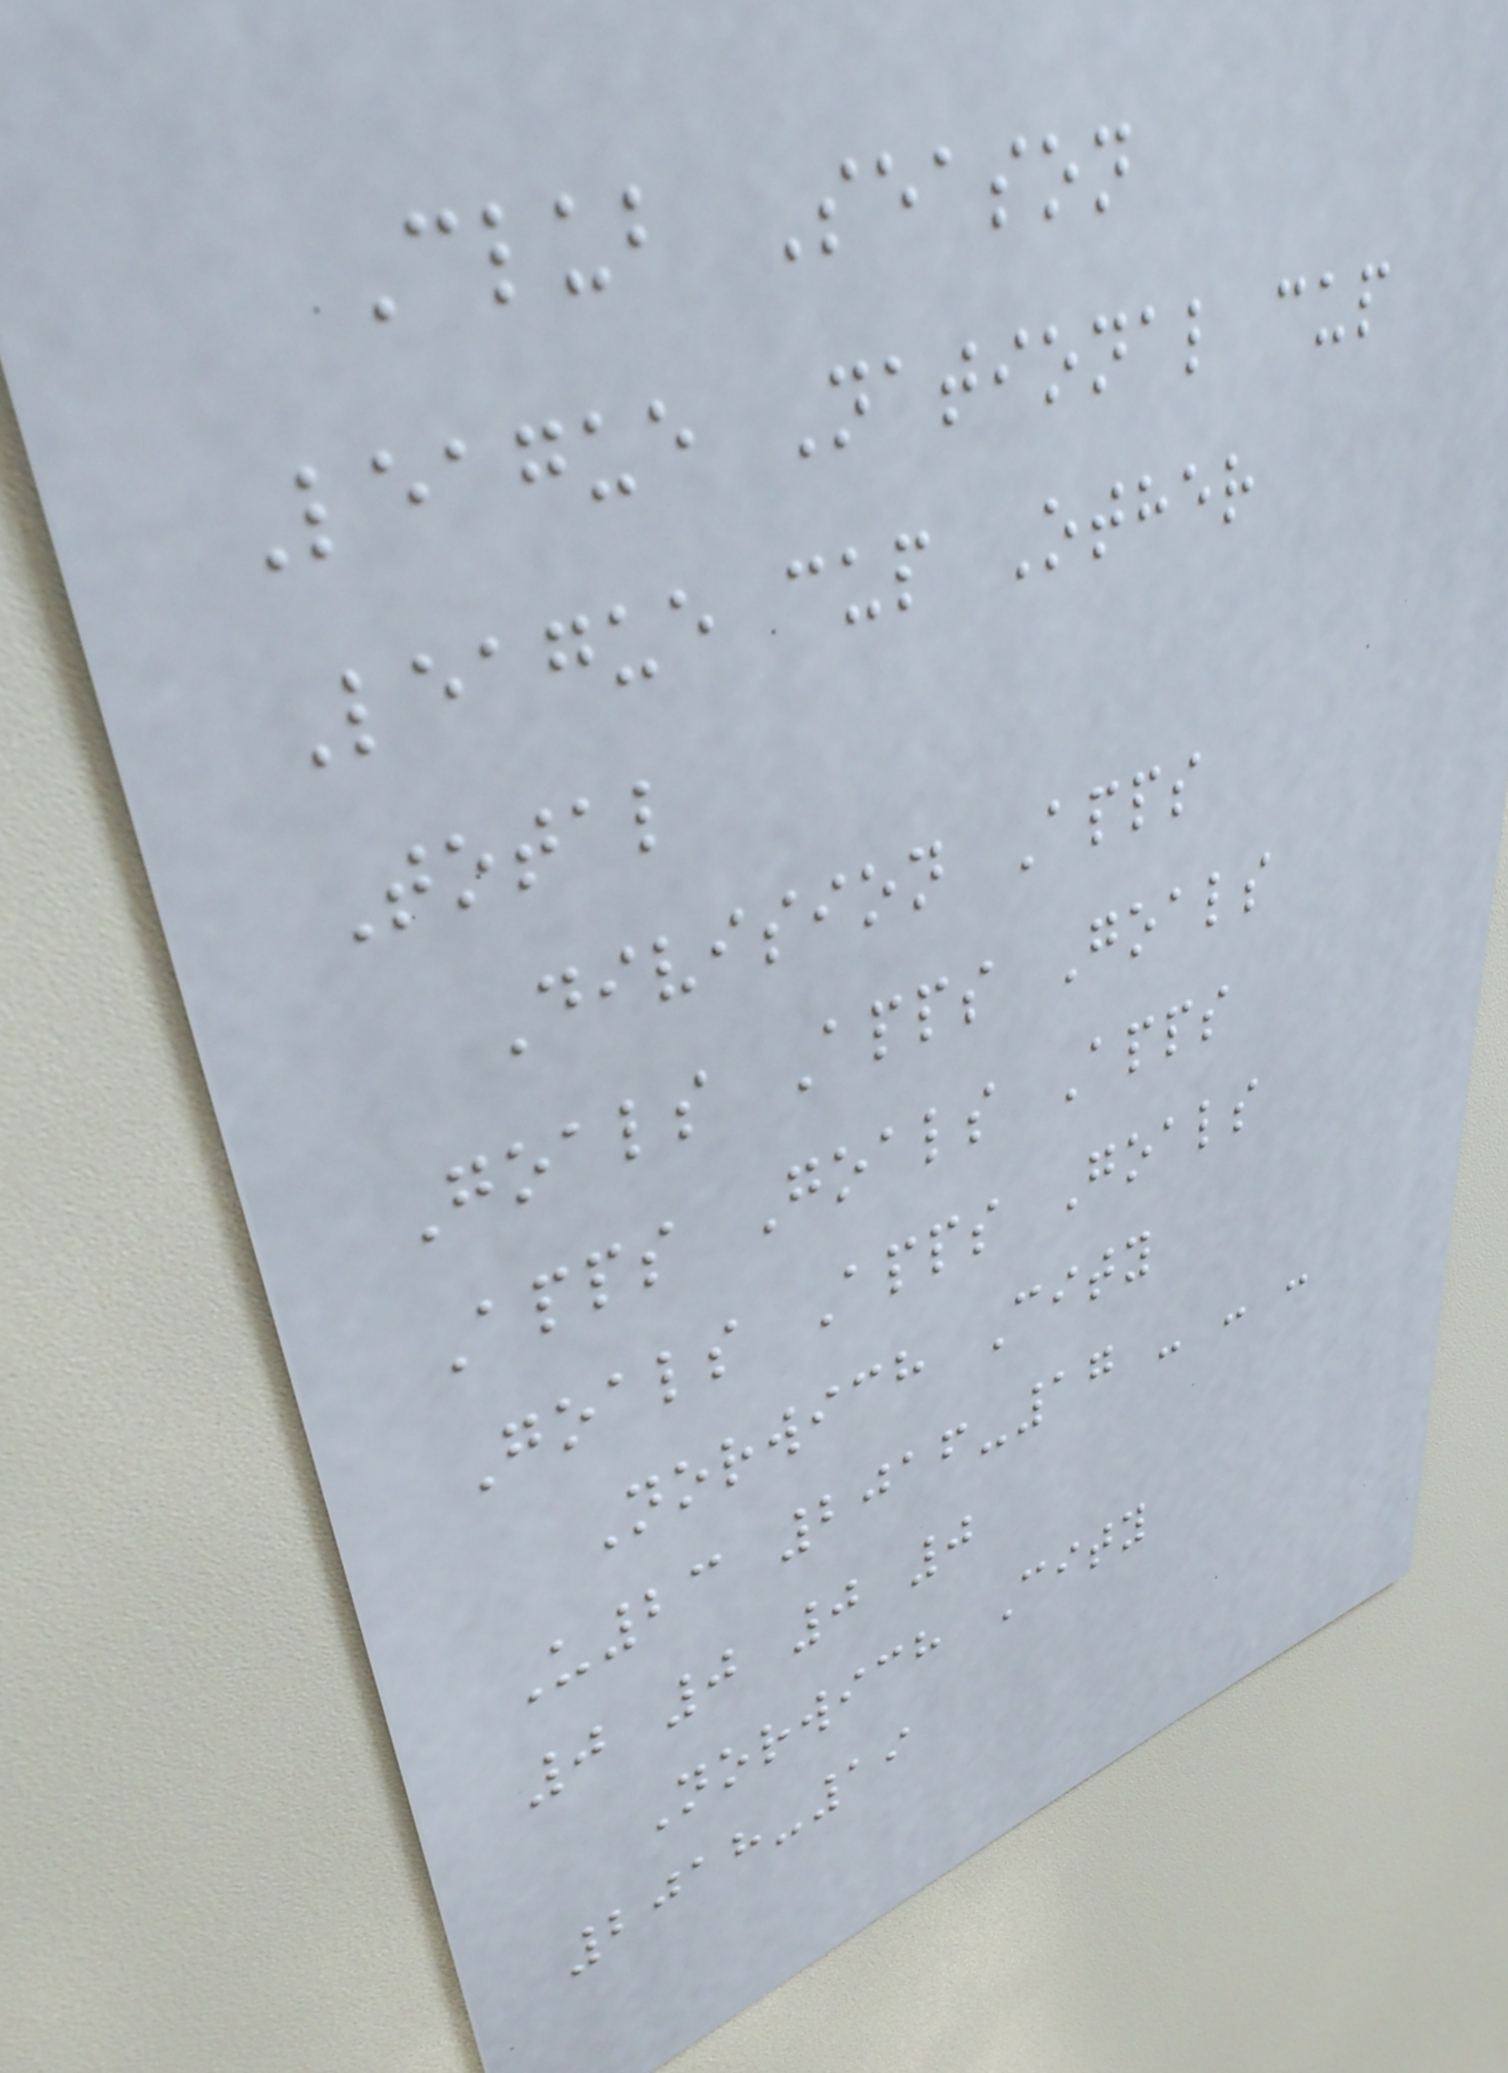Club Season
League National cup
League cup Other
Total
Division Apps
Goals Apps Goals
Apps Goals Apps
Goals Apps Goals
Norwich City
U23 2016-17 - - -
0 0 0 0
Norwich City
2018-19
